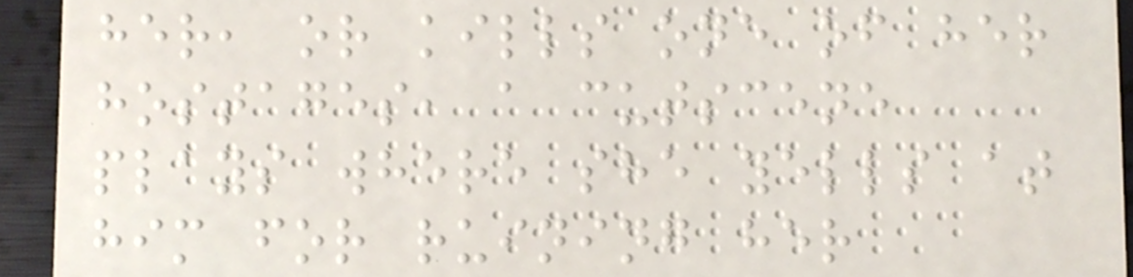her, or kills one of her
hostages, a cutscene
plays where she yells at
him for ruining her
